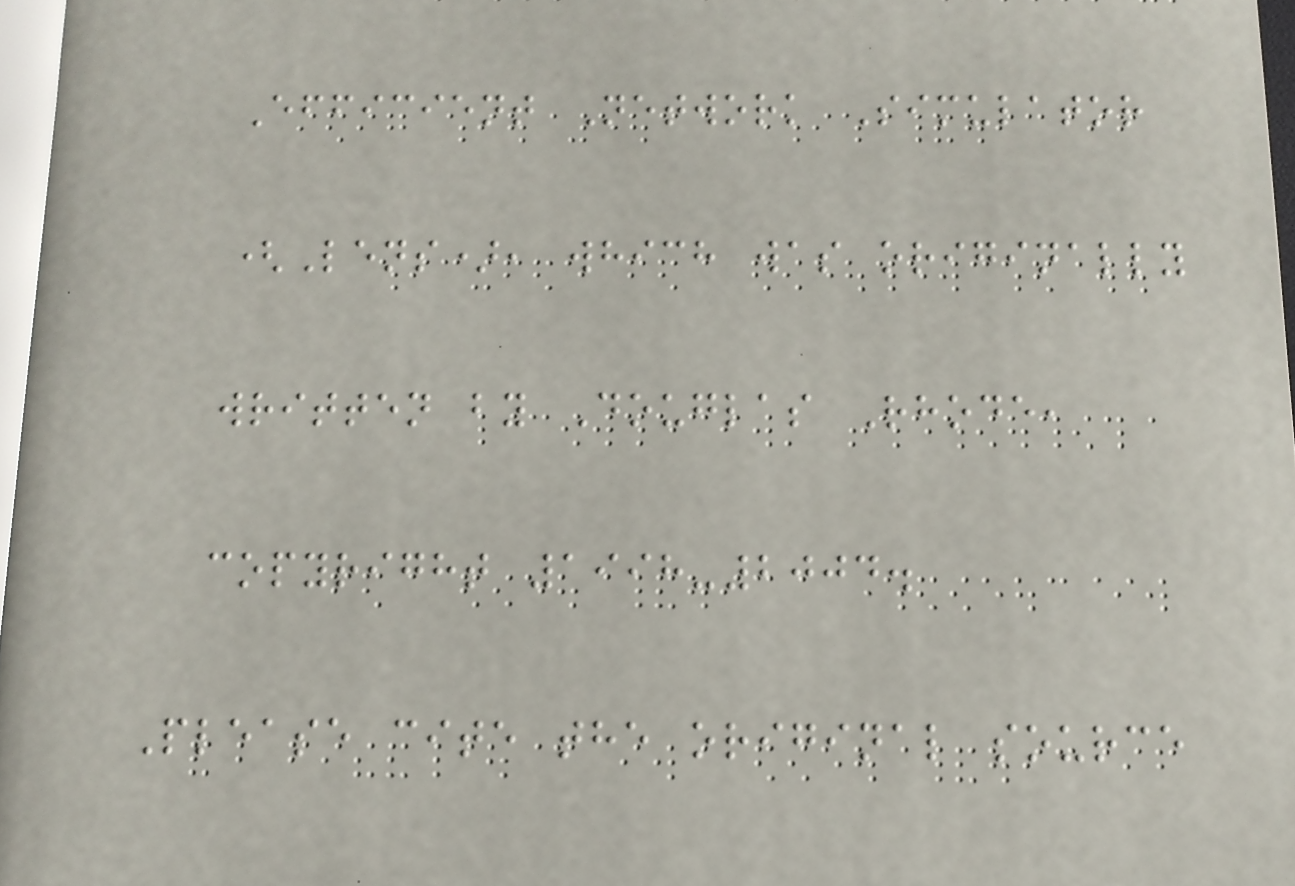Efficient Network Simulator
(Lens), which was originally
written by Douglas Rhode,
copyright 1998-2004.
Please cite the original source
